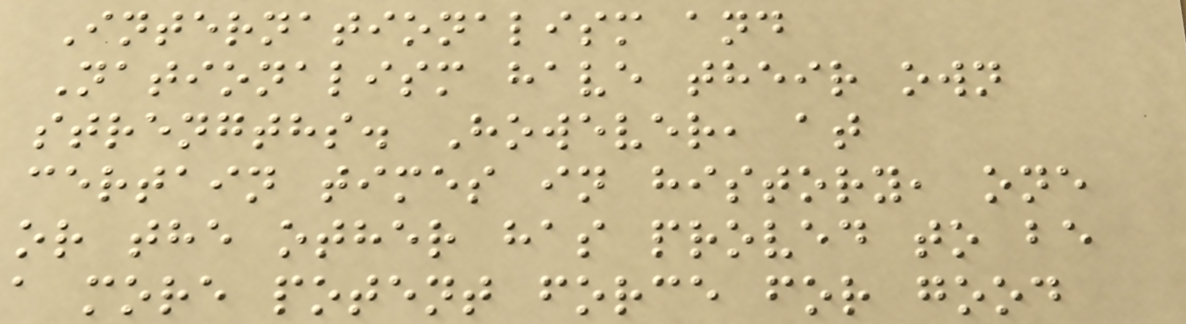Internationalism and
Nationalism have their own
strengths. However, at
certain times in history, one
or the other has proved to be
a more potent force for good
